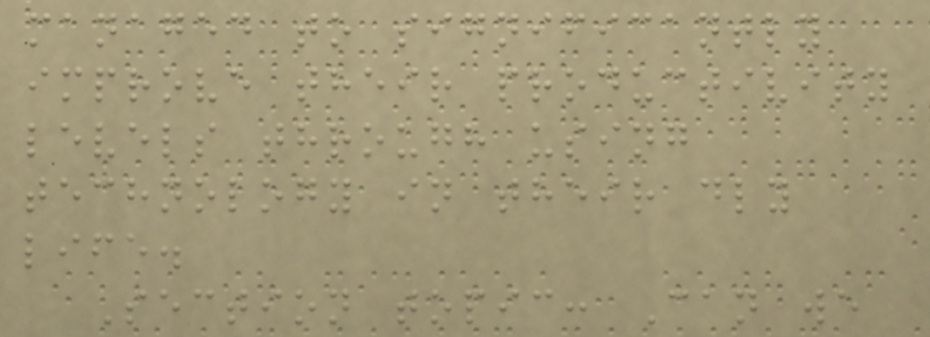managed to significantly
improve their productivity
levels through using
technology in their dly
life.
Section topic: Can we
